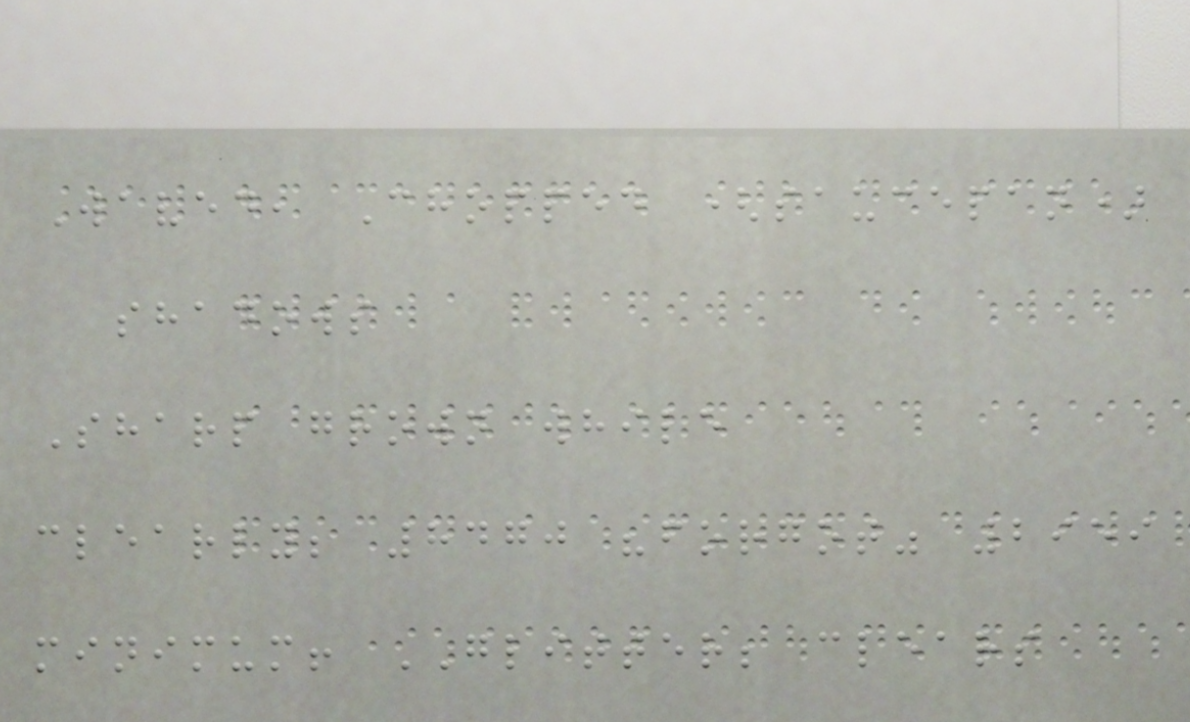Waved, Chopped (saucepan)
shadows
Sharp grown while
clearly; 8470 "forgot" 2959
minimum! GLITTER; clears
